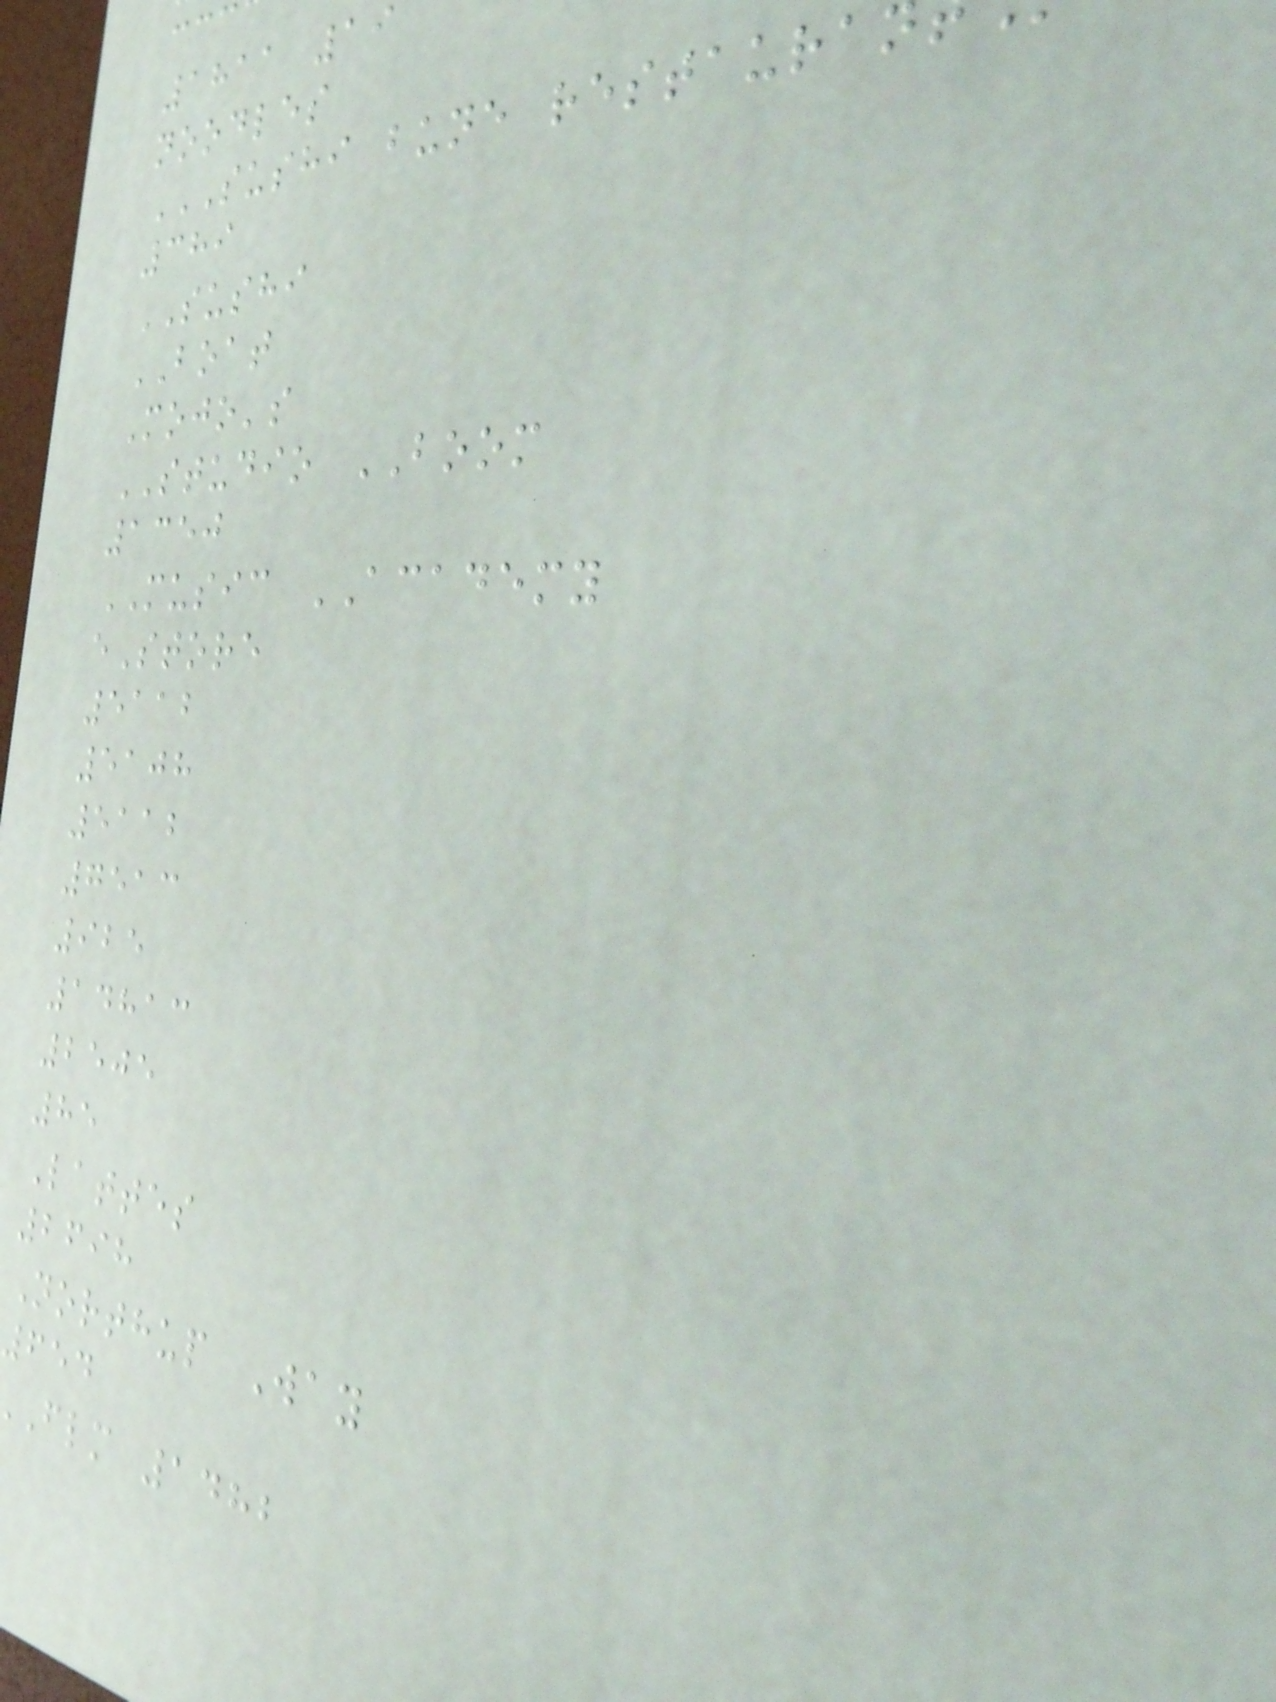1811 19
noodles
389
SUSHI
BOAT
Mojo's
STUDIO BOOM
1350
MUSIC ACADEMY
eStore
5112
5108
5112
7513
925
14813
2505
85
Lattes
2698
Northup Way
654
flm 1482
